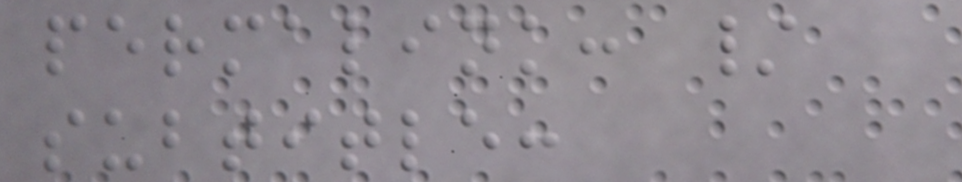permalink: /
subtitle:
